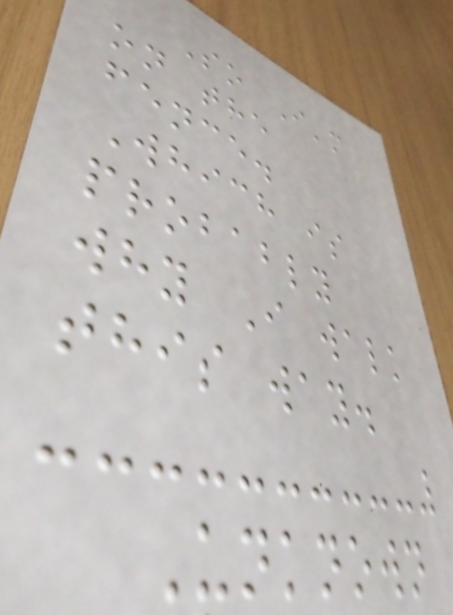So I'm
on the
fence.
Which is
probably
why I walk
this way.
Unknown
